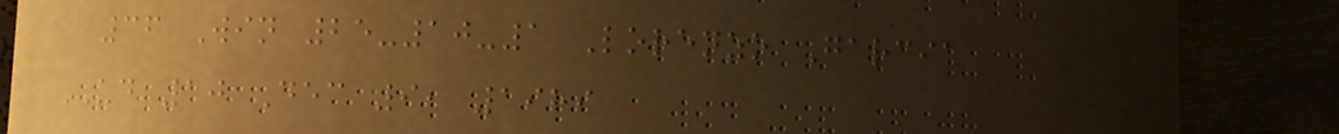36 Win 25-10-1 Lorenzo Garcia
UD 10 Dec 9, 1989
